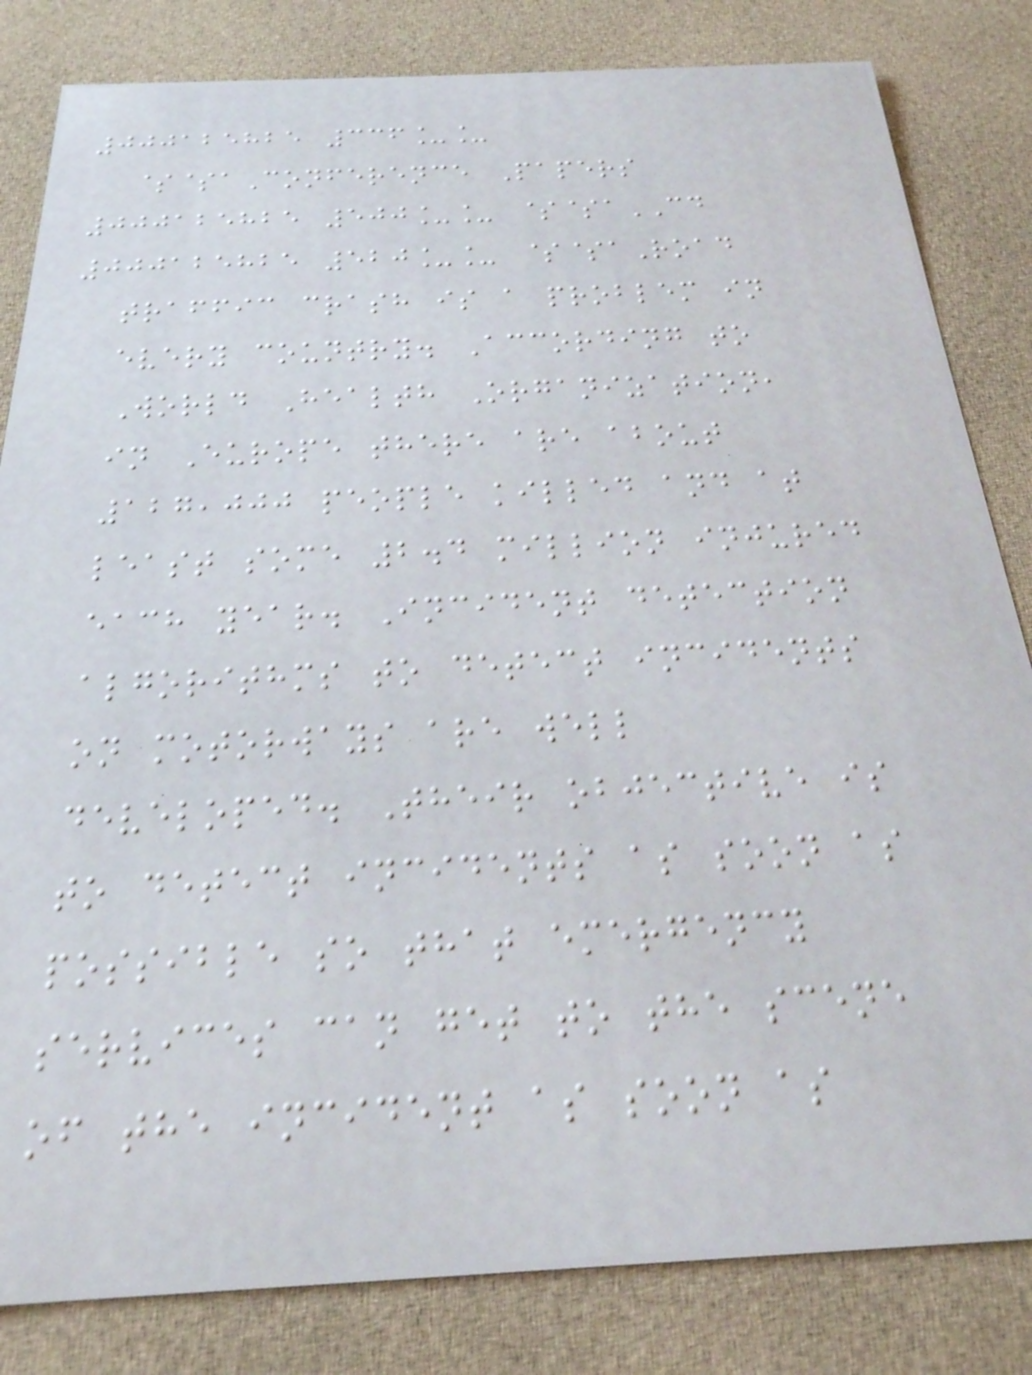000125825 336__
$$aConference Papers
000125825 500__ $$aCD
000125825 520__ $$aRoad
traffic crash is a problem in
every country. According to
World Health Organization,
in Europe there are about
127,000 people killed and at
least some 2.4 million injured
each year. Incident detection
algorithms to detect incidents
on motorways are well
developed. Their objective is
to detect incidents as soon as
possible so that emergency
services can get to the scene
of the incident as soon as
